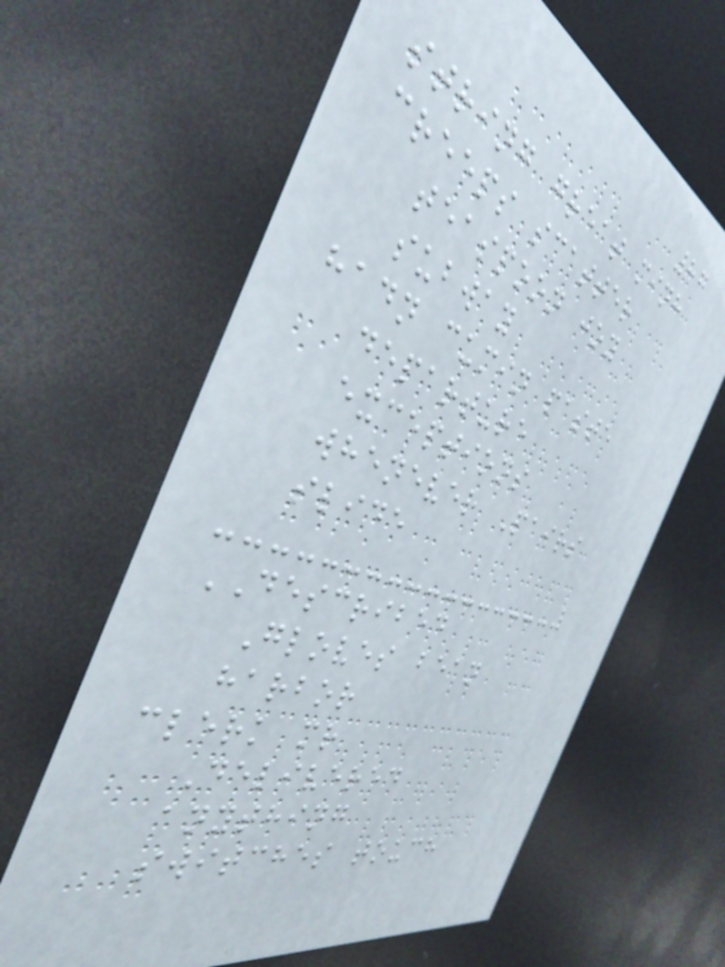87
string great minh
creeps scatter
teaspoon joy
subway
hadn cumin paste
departure
exceptions
whenever Pairs
slide
DESCRIBED
Gloves bean
harbor
clerk mr
Delivered
anything
switches touch
